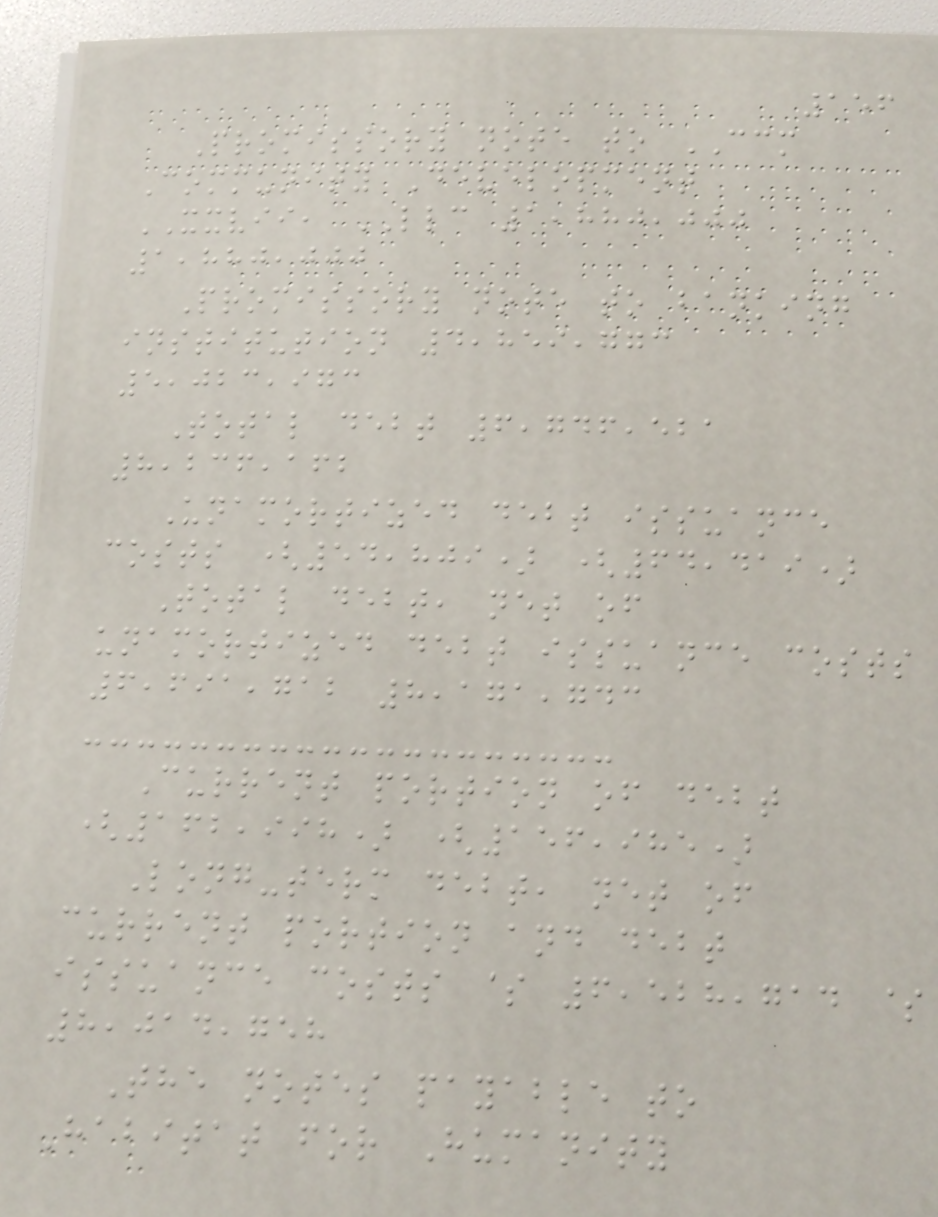156
Promissory note to CCM
Community Development
XXVII, LLC 1,880,000
1,880,000
Promissory note to banking
institution 4,859,773
5,023,973
Total debt 6,746,521
8,236,162
Unamortized debt issuance
costs (54,809) (64,419)
Total debt, net of
unamortized debt issuance costs
6,691,712 8,171,743
Current portion of debt
(162,998) (156,985)
Long-term debt, net of
current portion and debt
issuance costs $ 6,528,714 $
8,014,758
The notes payable to
Habitat for Humanity
